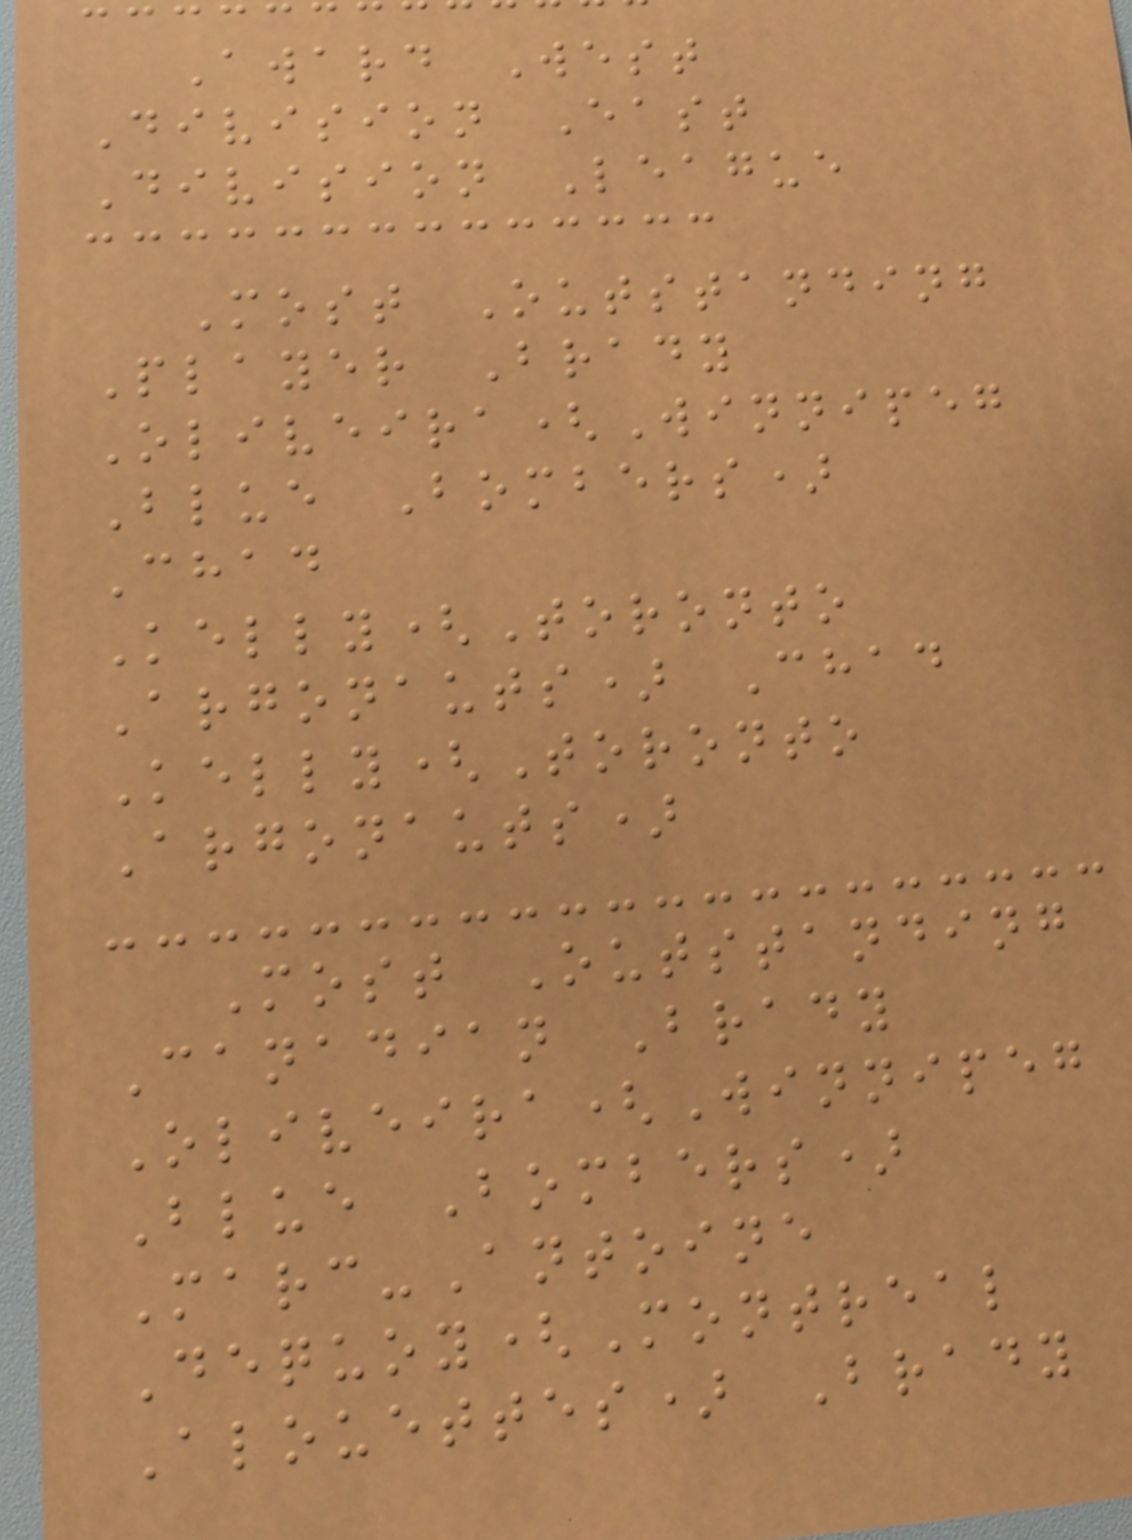Award West
Division East
Division League
Most Outstanding
Player Brady
Oliveira(Winnipeg
Blue Bombers)
Chad
Kelly(Toronto
Argonauts) Chad
Kelly(Toronto
Argonauts)
Most Outstanding
Canadian Brady
Oliveira(Winnipeg
Blue Bombers)
Marc-Antoine
Dequoy(Montreal
Alouettes) Brady
